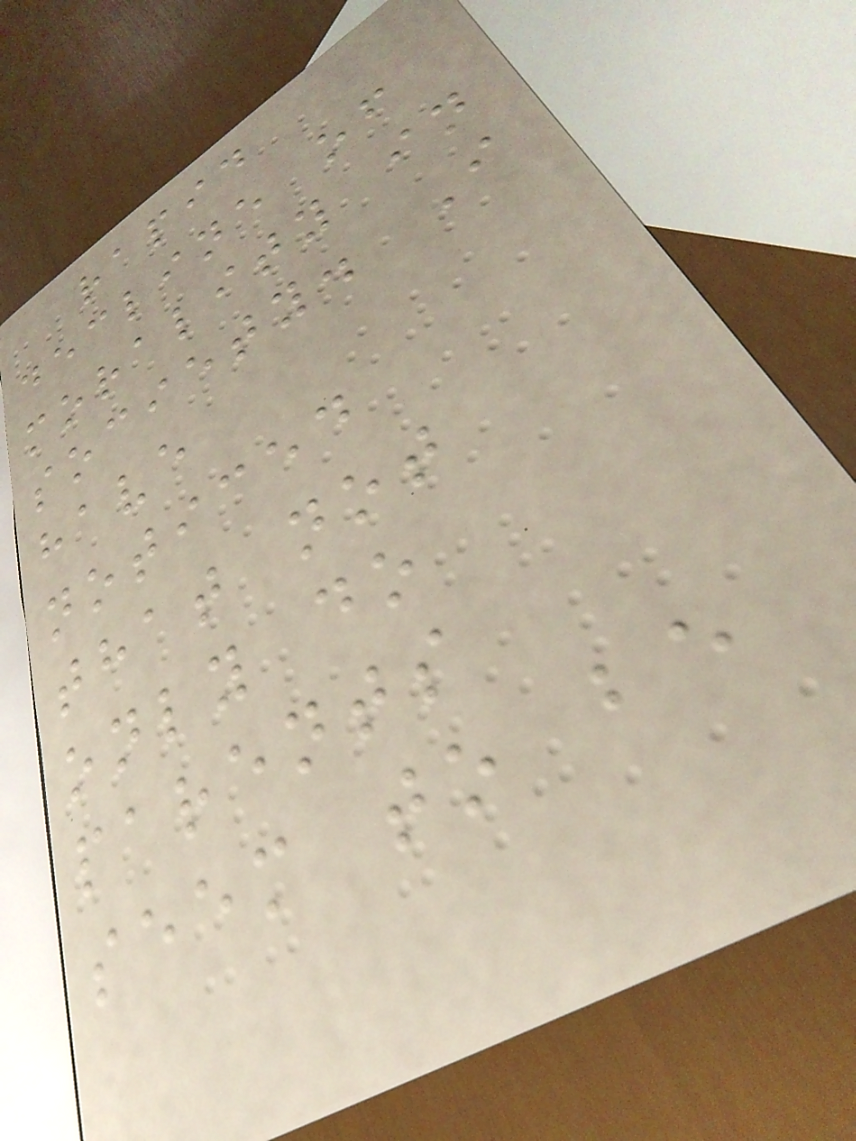rapid
decline of
morality in
society. I
have
noticed
that not
only do
parents
seem to be
